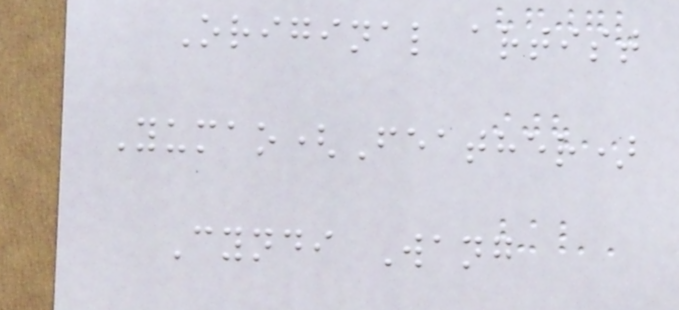Original artist
Yumao(Feather)
Cyndi Wang
